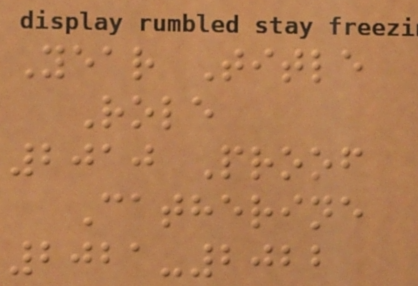Year Title
Role
2010 Proof
Catherine
2021-2022
